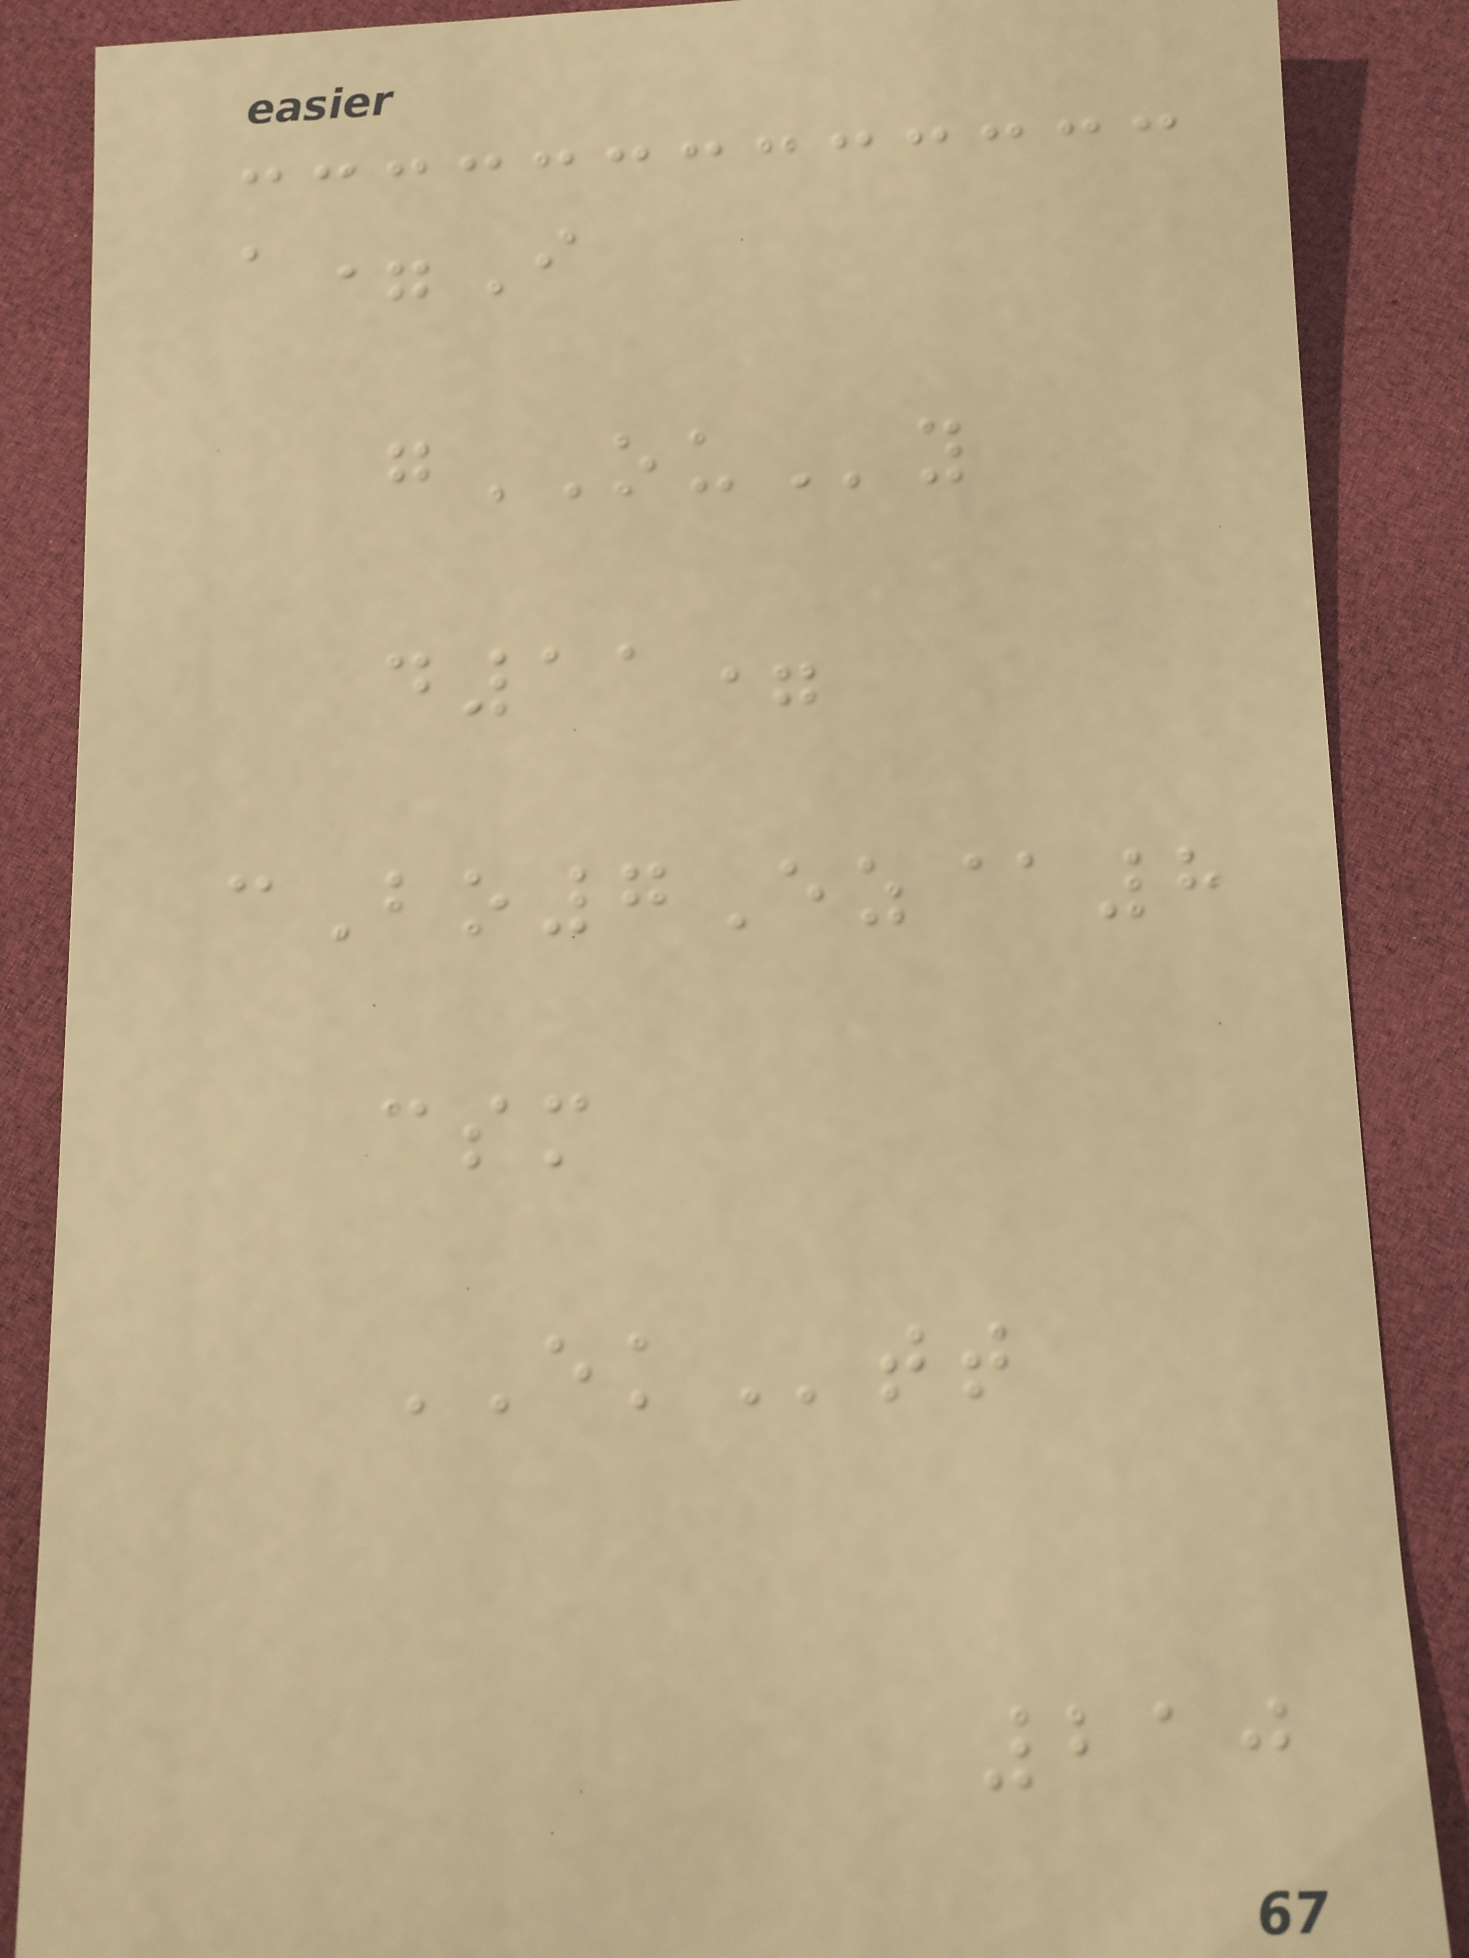a=I
gOUy
d11=
cBo7Ez@8
csm
EKtt
210
